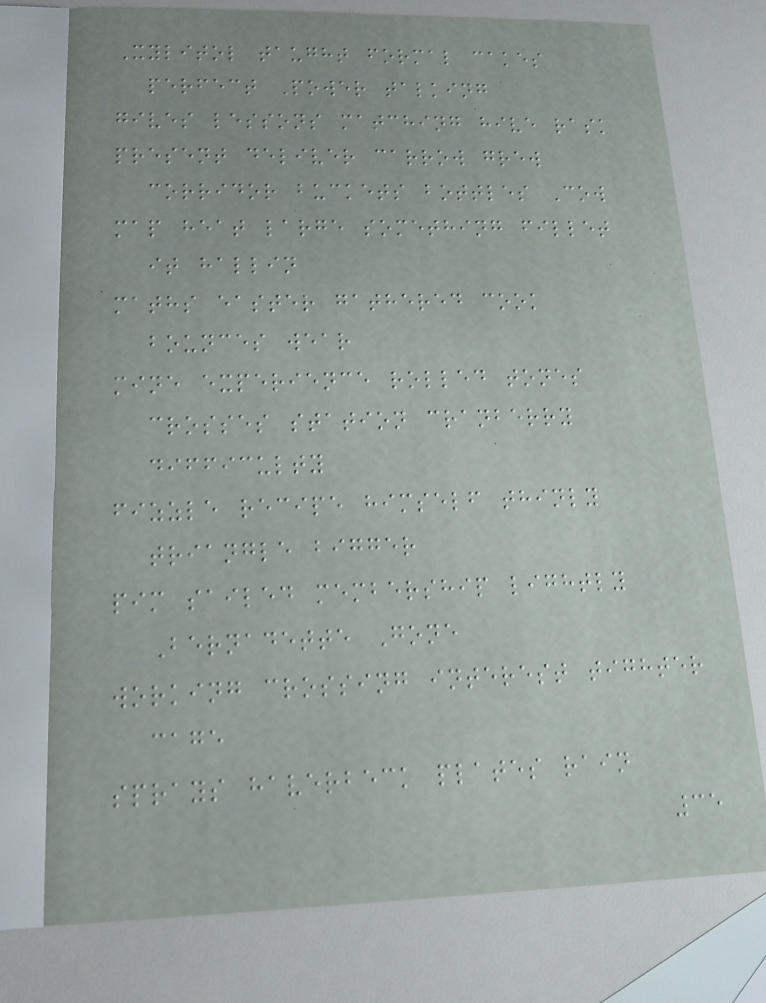Xylitol taught formal cakes
perfect Power talking
gives lessons matching hive rask
present deliver carrow grew
corridor buckets bottles Cow
map heat large something fillet
it hallin
maths easter gathered cook
bounces wear
mine experience rolled tones
crosses station cranberry
difficulty
fizzle recipe himself thinly
triangle bigger
pim sailed membership lightly
Bernadette Gone
working crossing interest tighter
cage
sprays haverbeck plates rain
35
